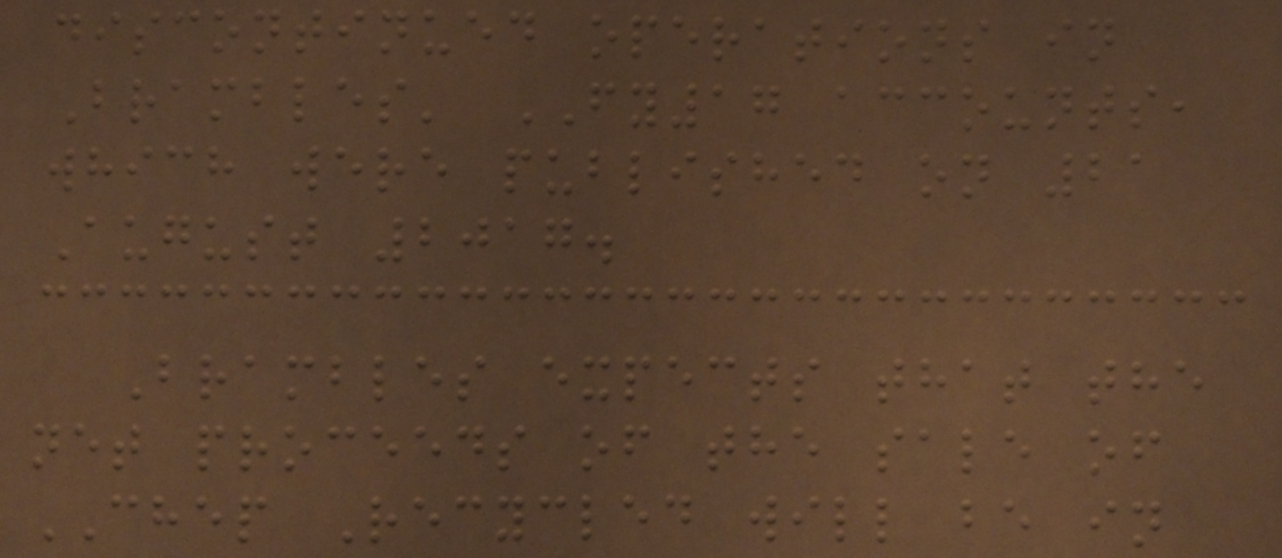discontinued operations in
Brambles' FY17 accounts,
which were published on 21
August 2017.
Brambles expects that the
net proceeds of the sale of
CHEP Recycled will be in
